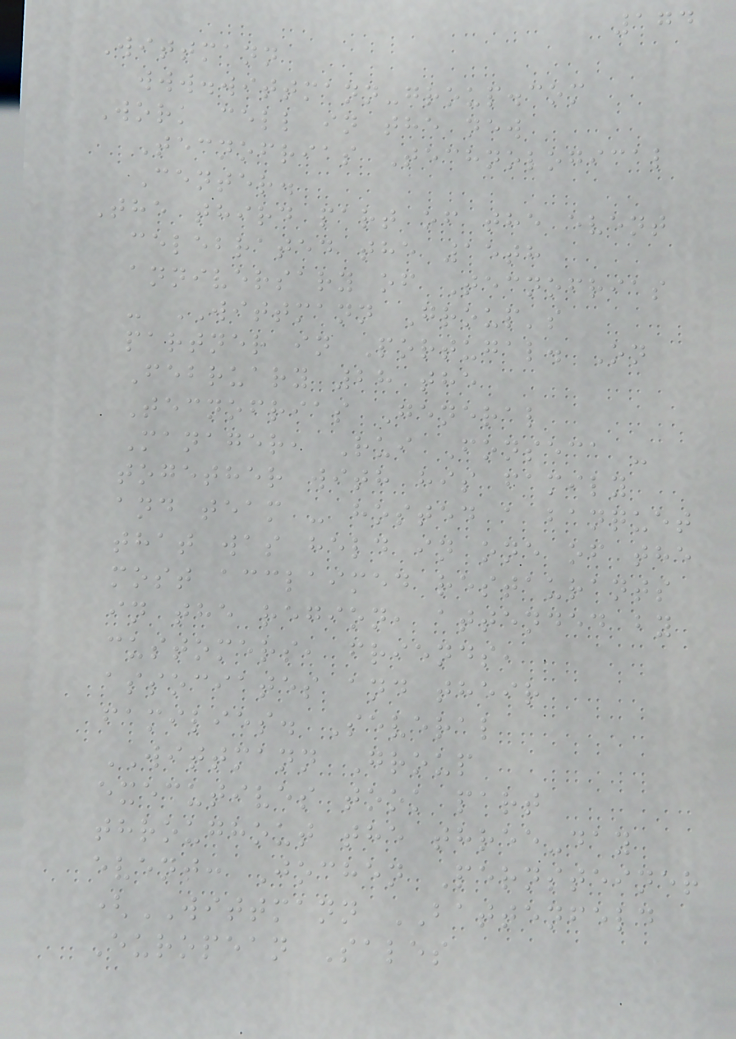174
Wittmann
www.wittmann-group.com
Work cell in the new
Tecnofrias Technological
Center.
The third part of the event
celebrated the 15th
anniversary of Tecnofrias
- WITTMANN Group's
partner in Portugal. On
February 28 the
Tecnofrias General
Manager, Rui Fonseca -
together with his family
and team - hosted a banquet
that was held in one of the
most acclaimed restaurants
in the region, attended by
customers, friends,
associates and their
families. Several
WITTMANN Group
executives took part
throughout the three-day
event: Jochen Pernsteiner
(WITTMANN BATTENFELD
European Sales
